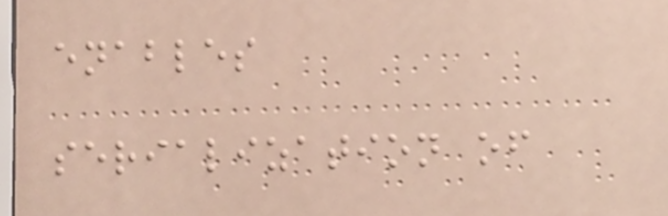enables
serialization of
